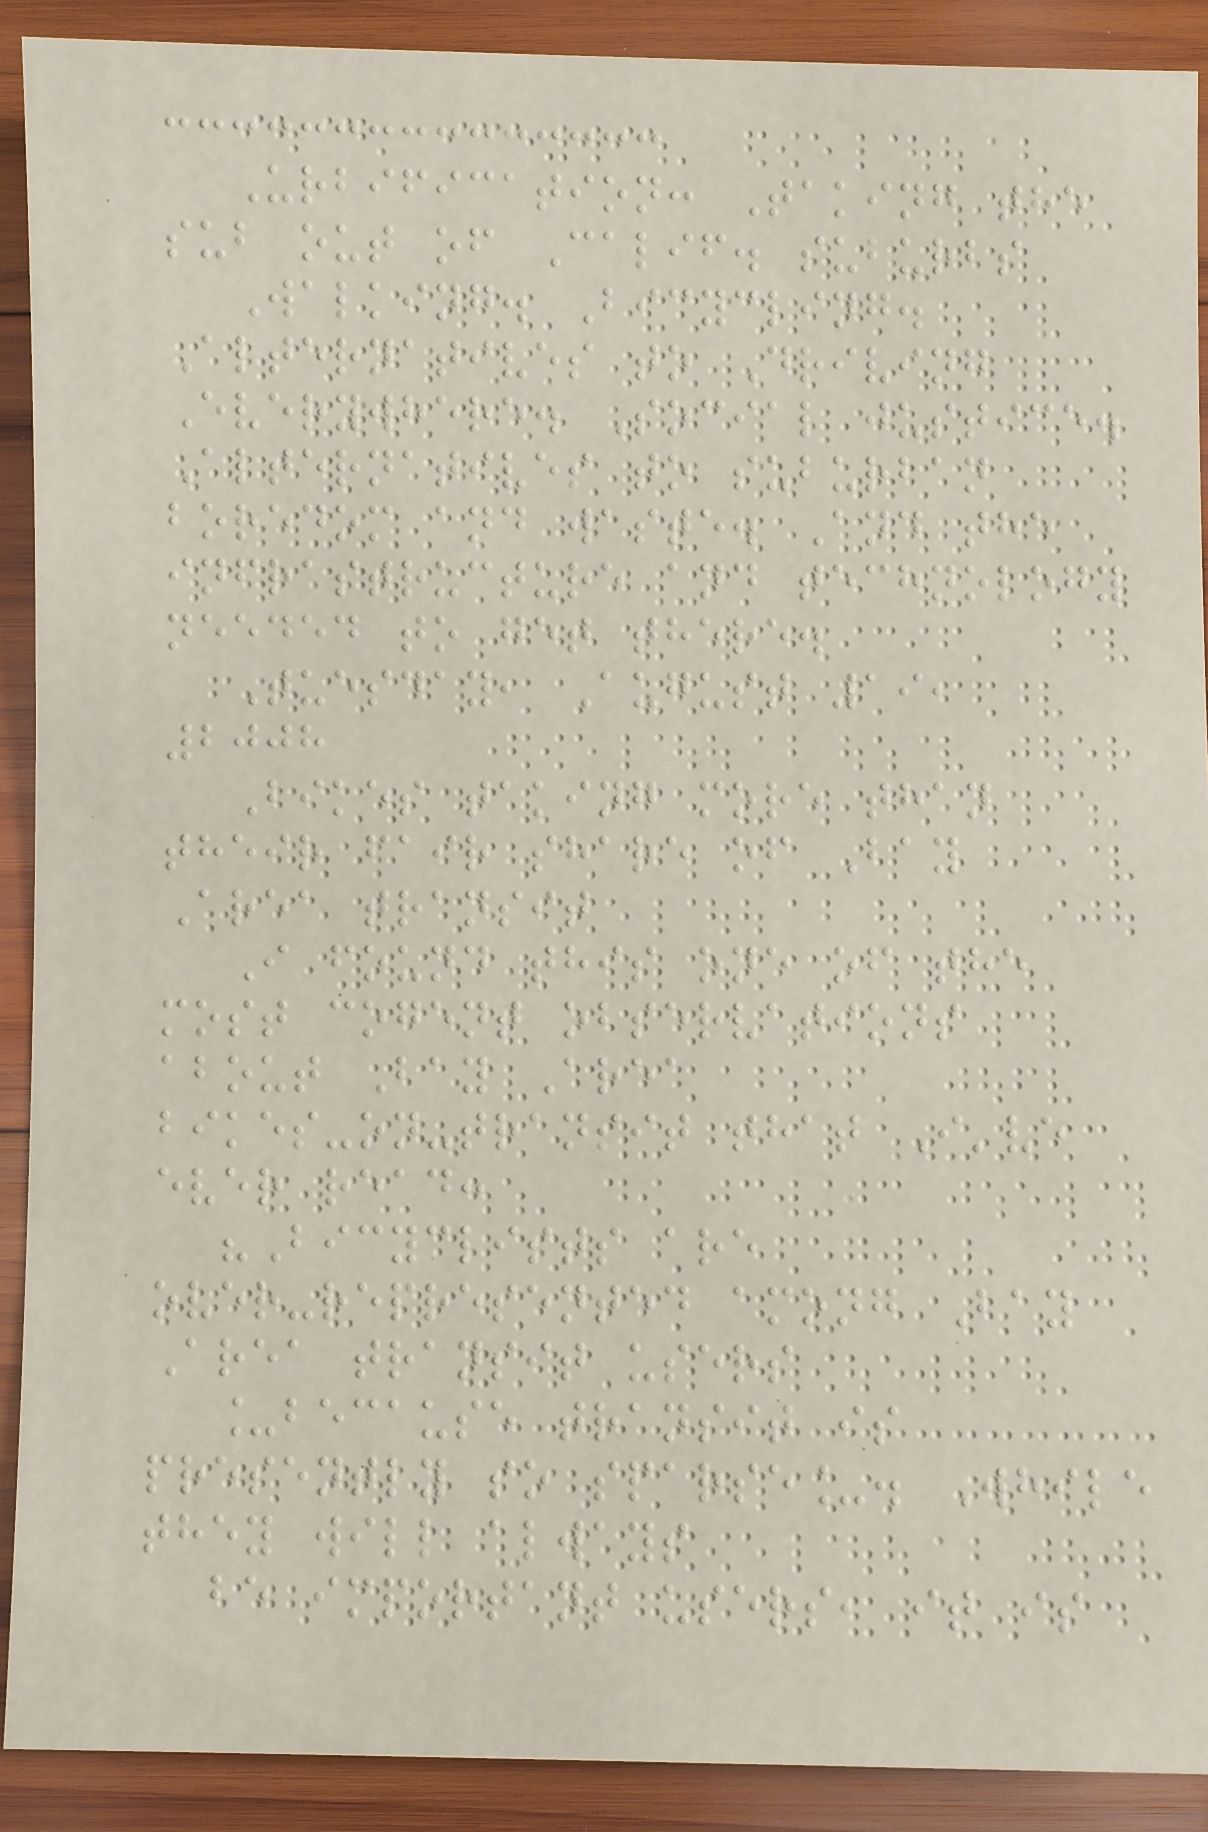Urbification: Taking the
sub out of Calif. suburbs
Walking. Bicycling.
Alternatives to Driving
Everywhere. Social justice.
Alternatives to suburban
boredom and waste. And the
infrastructure and technology
needed to get there.
Tuesday, August 19,
2008
Bikes taking more than
their fair share of Bay
Area transit
I found this one of the
most cogent observations
about Bay Area
bikes-on-transit that I've
ever read:
"Bicyclists are
over-represented among Bay
Area transit users
_because transit is
presently so sparse_. While
they will always
be important users, it is
